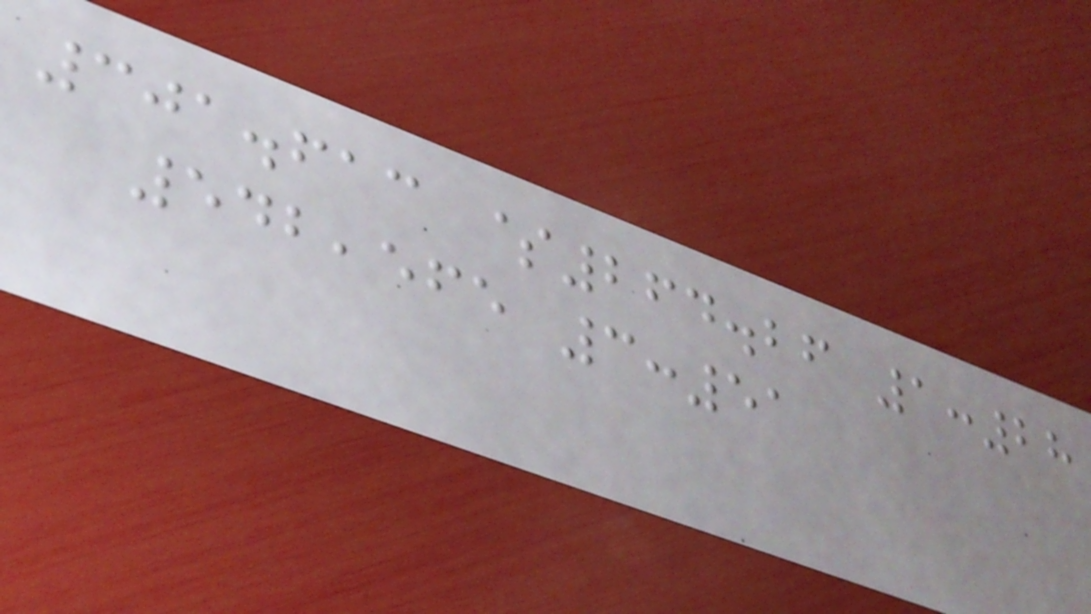301.613 $264.26 1:28
542,565 3:51
